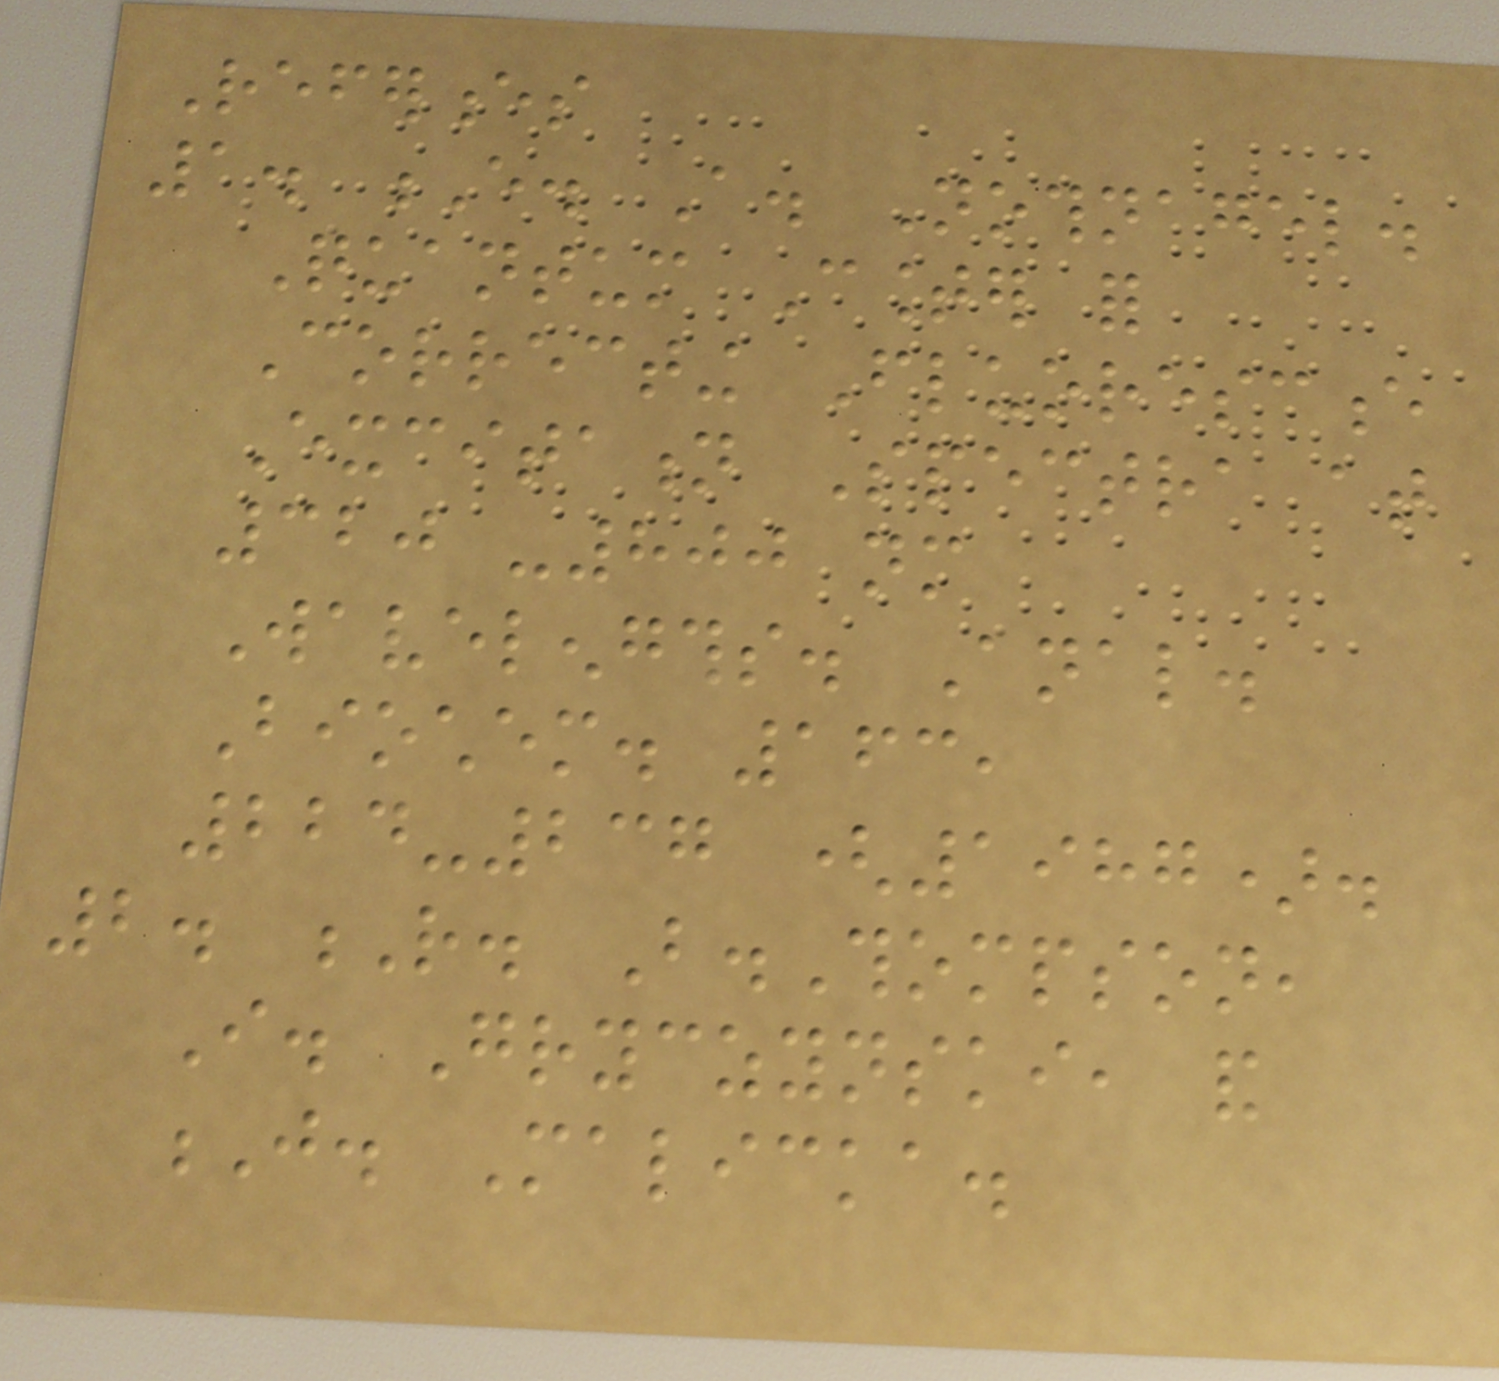References
1. E. A. Nothnagel.
Quantum Counter for
Correcting Fluorescence
Excitation Spectra at
320 -800 nm
Wavelengths. Anal.
Biochem. 163,
224-237 (1987).
2. R. B.Thompson,
I. Gryczynski, and
J. Malicka.
